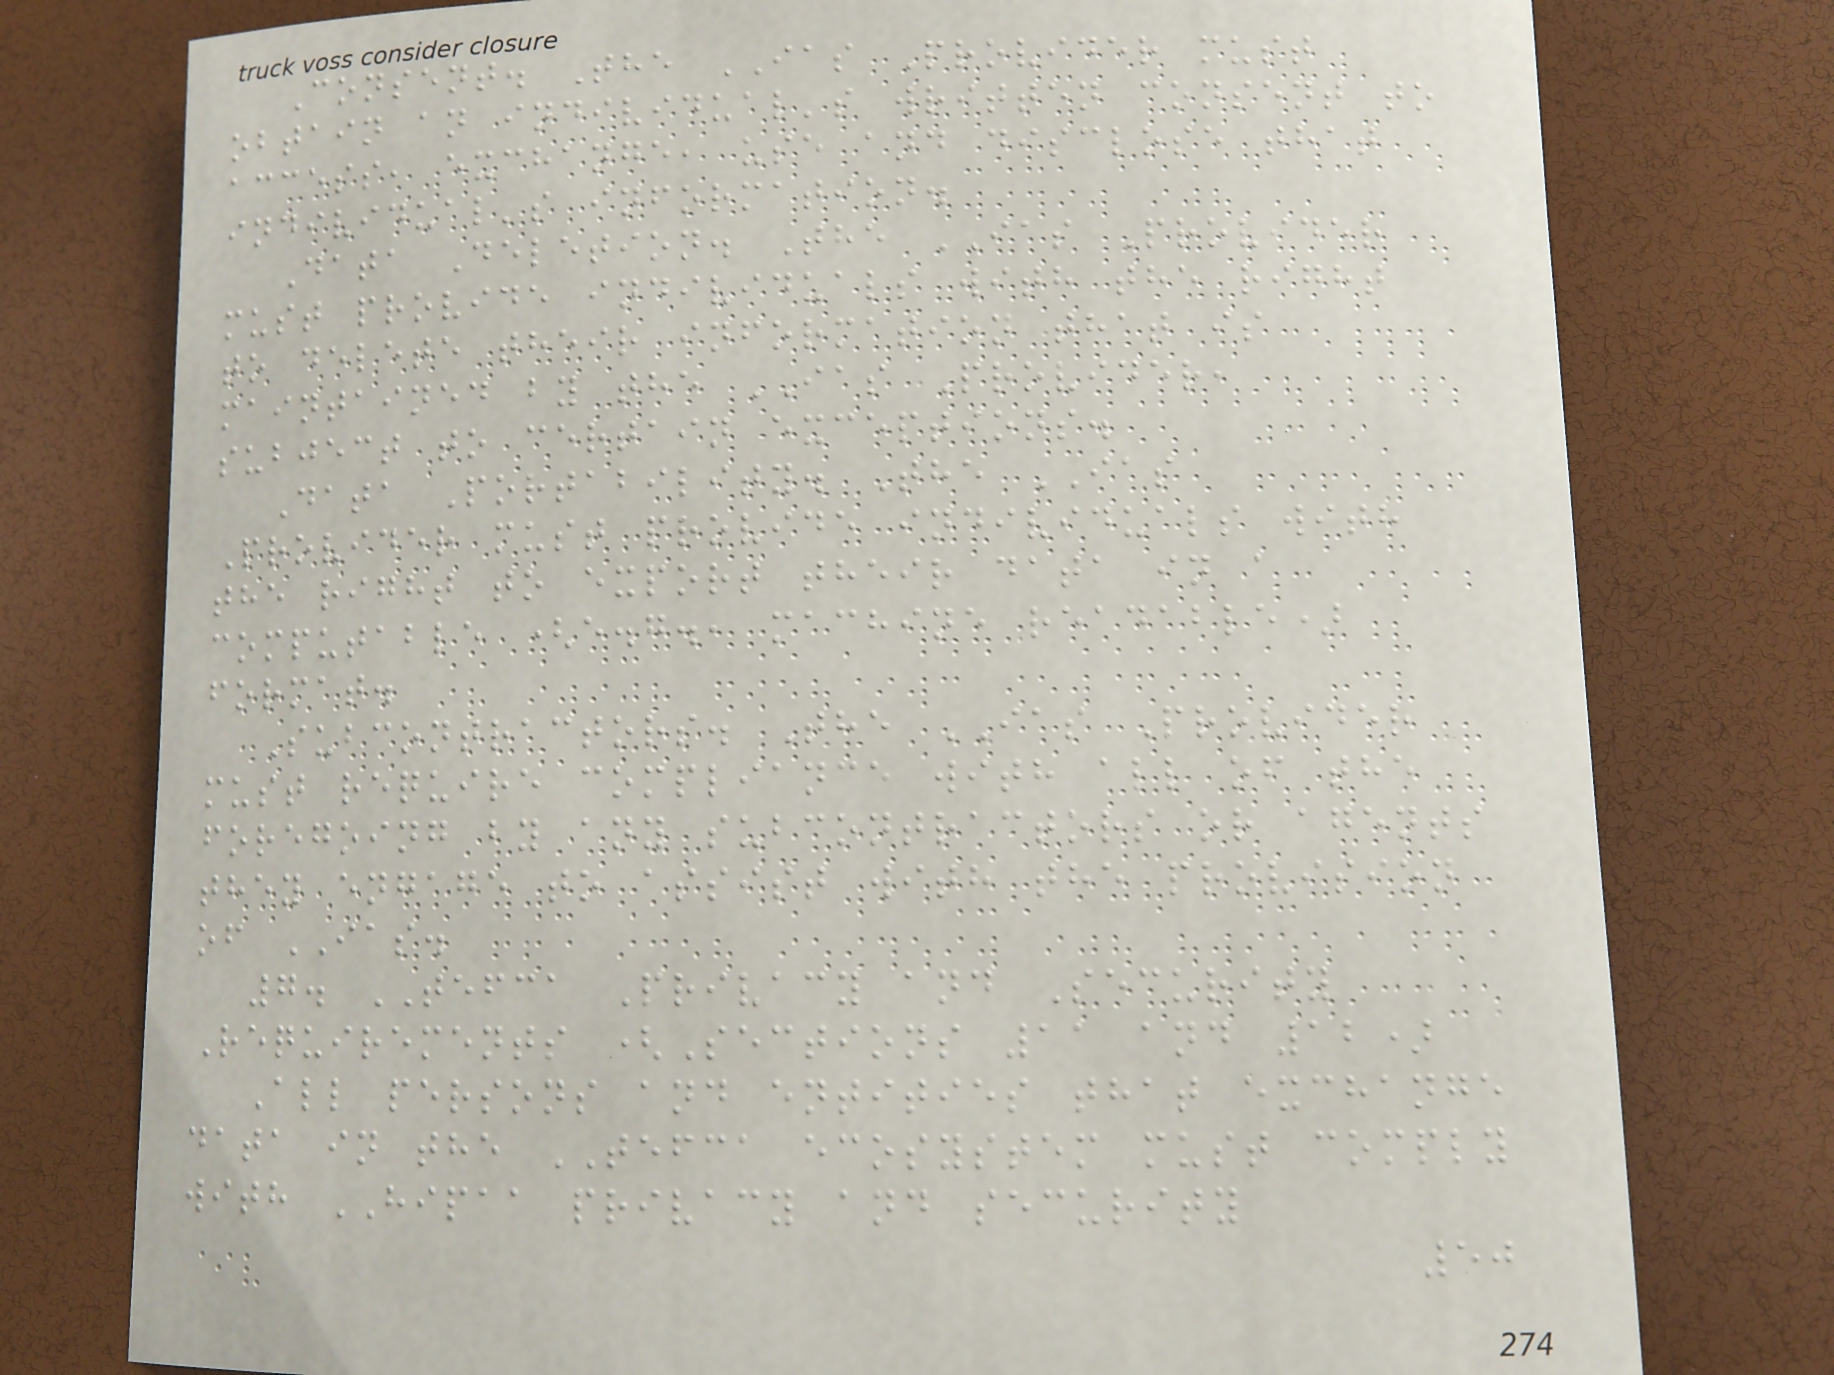Consent. The IAS Provider must
obtain an individual's written consent to
access, exchange, use and disclose that
individual's information.
Data Deletion. The IAS Provider
must provide individuals with the right
to delete their information that is
maintained by the IAS Provider,
subject to certain exceptions.
Data Portability. The IAS
Provider must provide individuals with
the right to export their data in a
computable (e.g., machine readable)
format.
Subcontractors. The IAS Provider
must require compliance with all of the
foregoing by any subcontractors or agents
they engage to assist with the provision
of IAS.
7. TEFCA Privacy and Security
Requirements (Sections 11 and 12)
All persons and entities that exchange
data in the TEFCA ecosystem must comply
with HIPAA privacy and security
50
